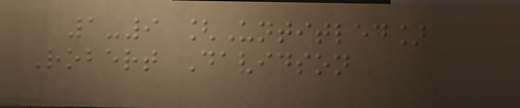1-9 [Untitled]
Robert Davidson
